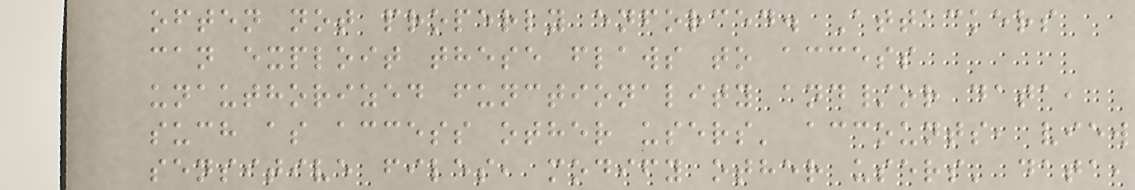often not properly enforced. Attackers
can exploit these flaws to access
unauthorized functionality and/or data,
such as access other users' accounts, view
sensitive files, modify other users' data,
